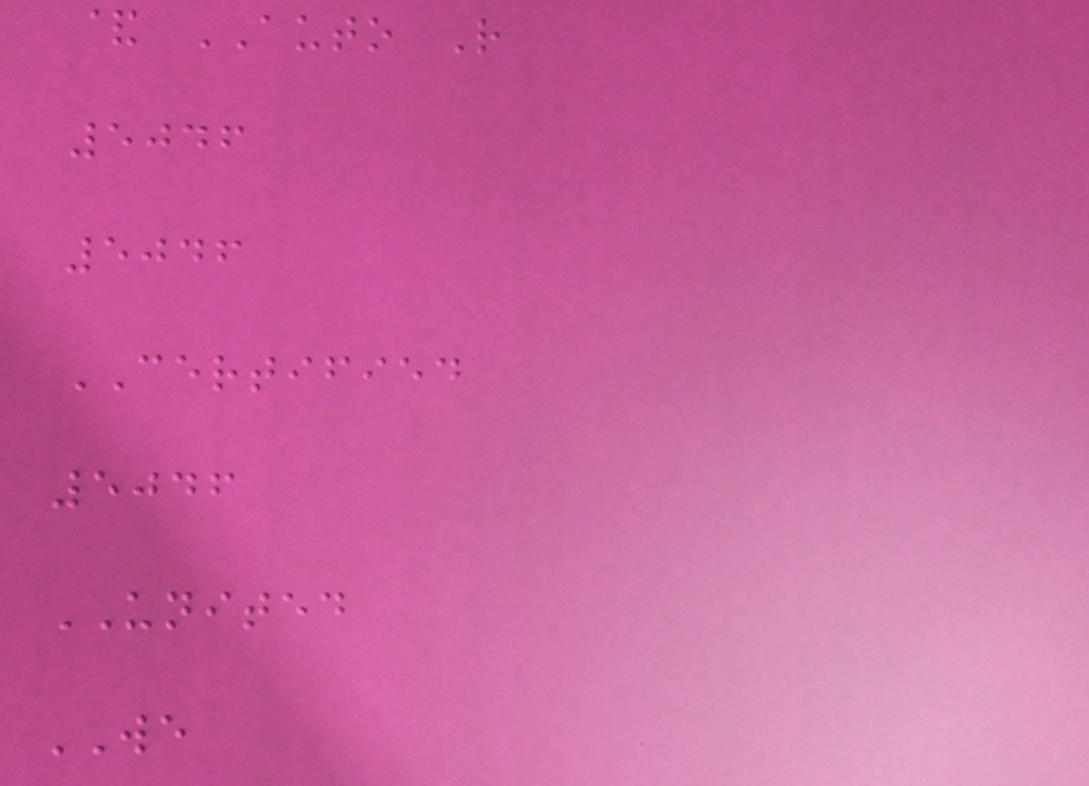& AUTO R
5046
5046
CERTIFIED
5046
UNITED
WE
